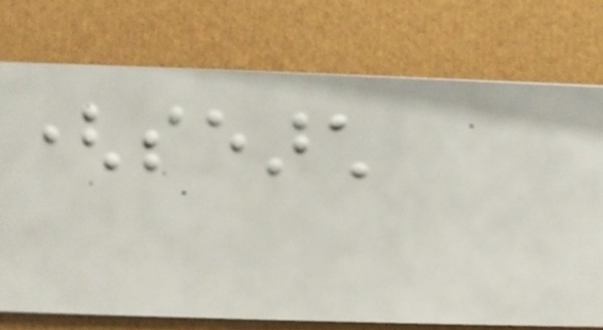(search
